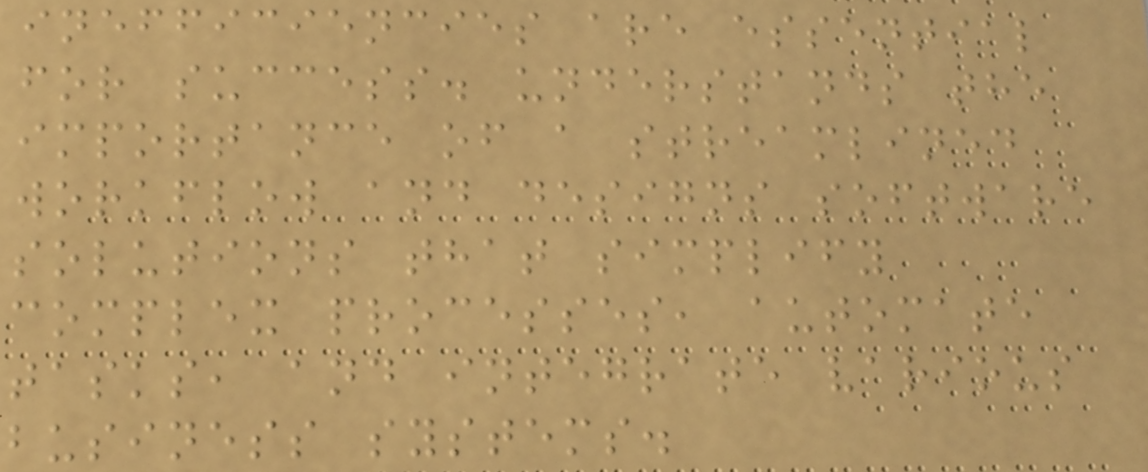inefficiencies are essential
for success. understands the
importance of a streamlined
workflow and designs software
solutions that simplify
complex processes, automate
tasks, and integrate various
business systems.
